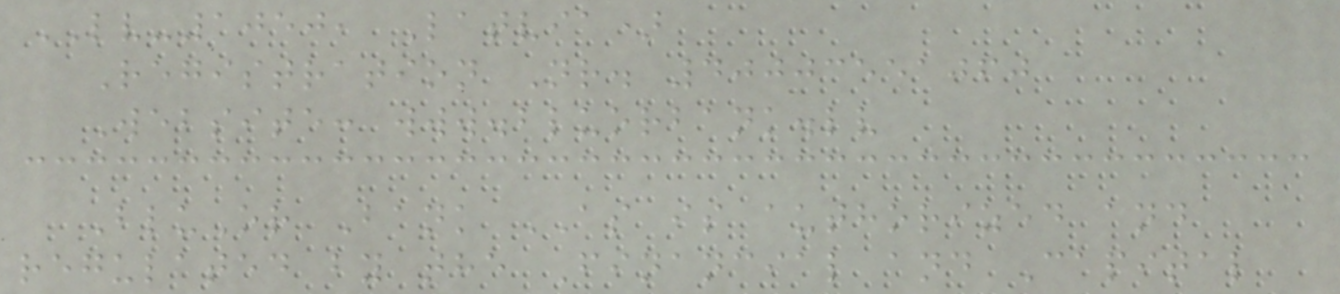LV-1050, Latvia)
Registration Nr. 40003551060
Website: www.bluorbank.lv
BluOr Bank AS is authorized and
regulated by the Financial and Capital
